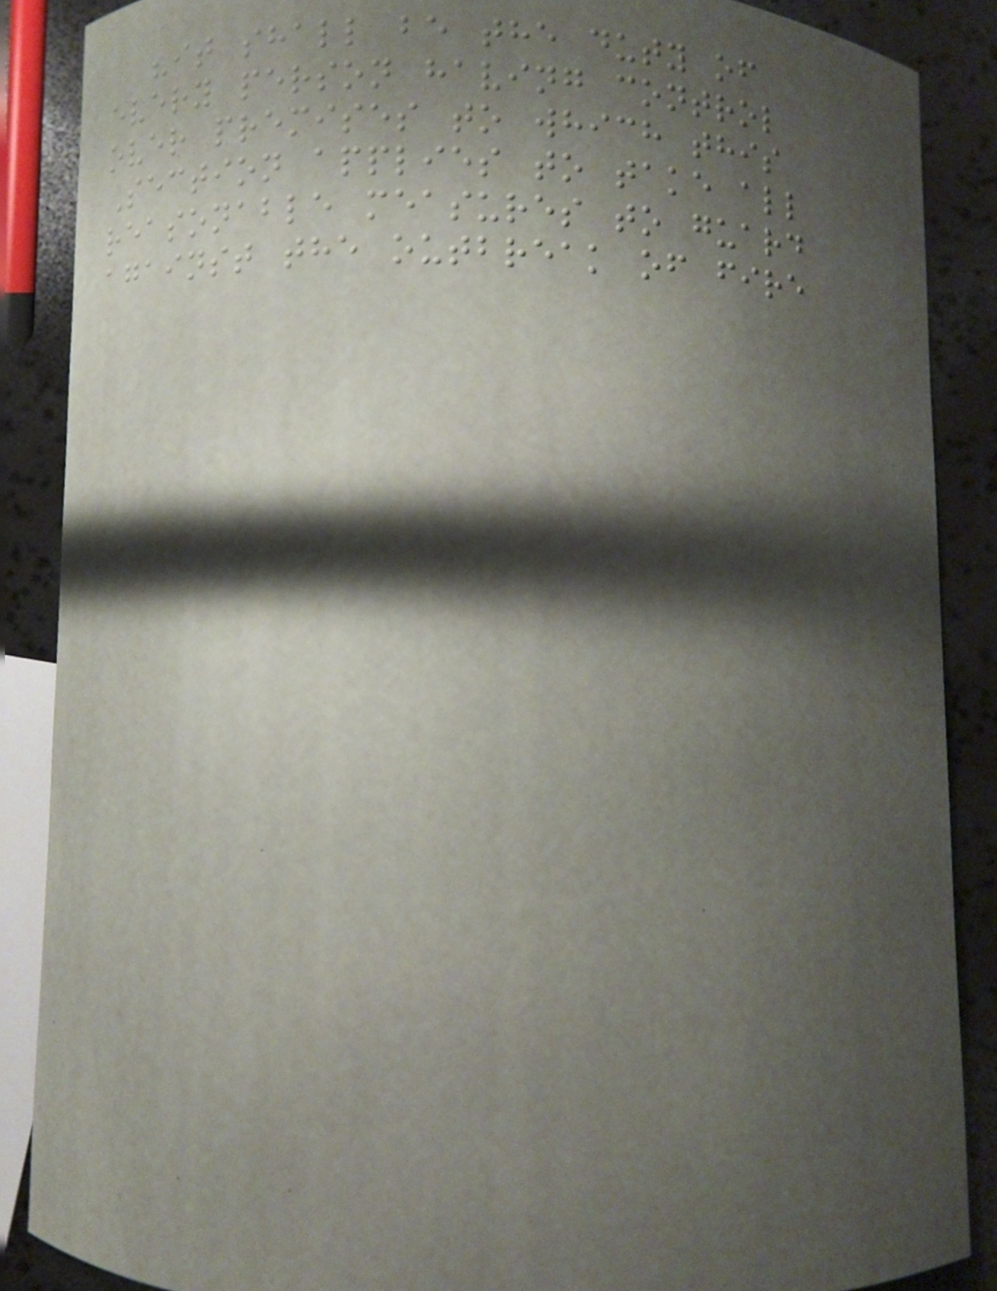"it shall be the duty of
every person having control
over premises to which this
Section applies to take all
reasonable measures to guard
against the outbreak of fire
